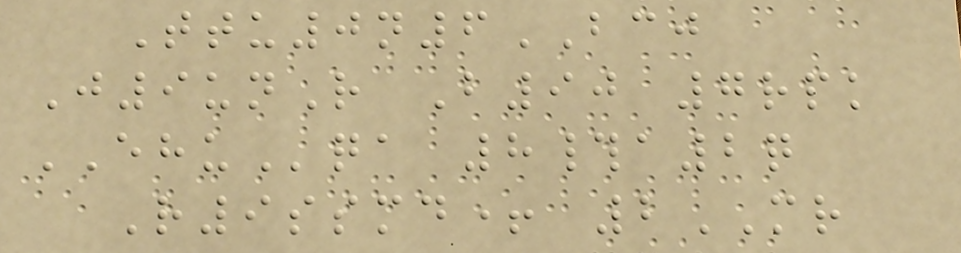Ttu0n6BCJ
J9unR B90 7rpk
EHUqa 8#a2q
R9ssmd+ 2MR
